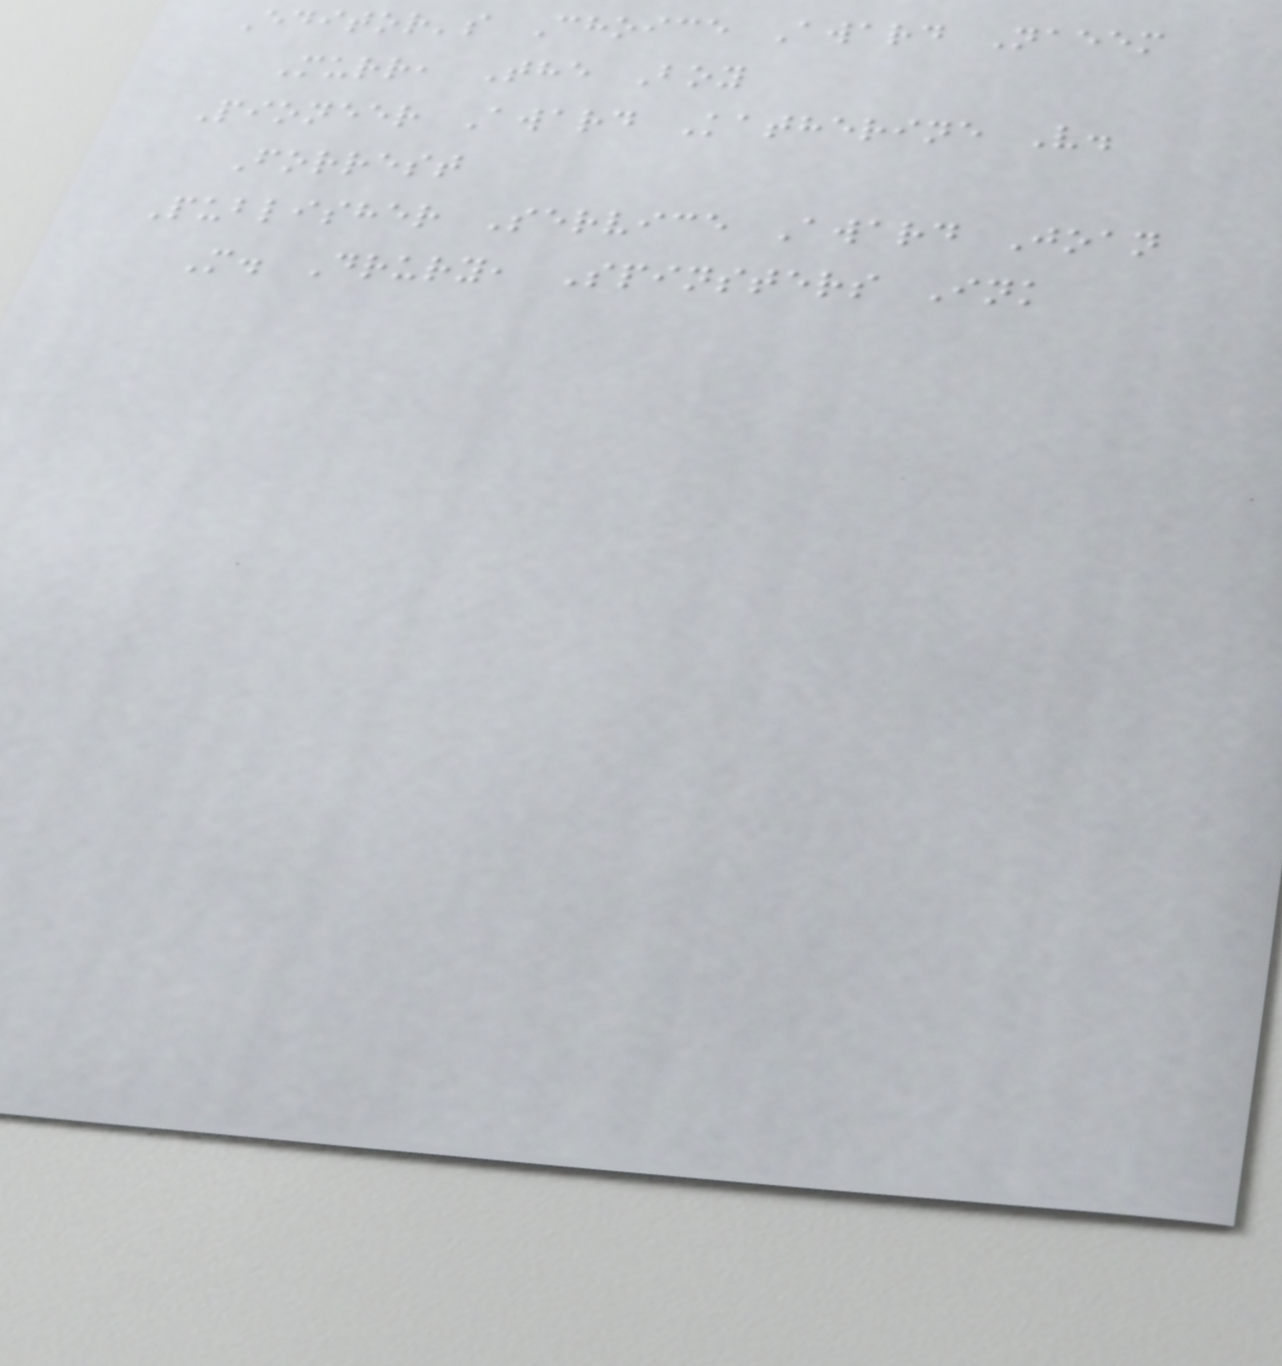Editor's Choice Award Naeem
Murr, The Boy
Pioneer Award Katherine V.
Forrest
Publisher Service Award Joan
M. Drury, Spinsters Ink
